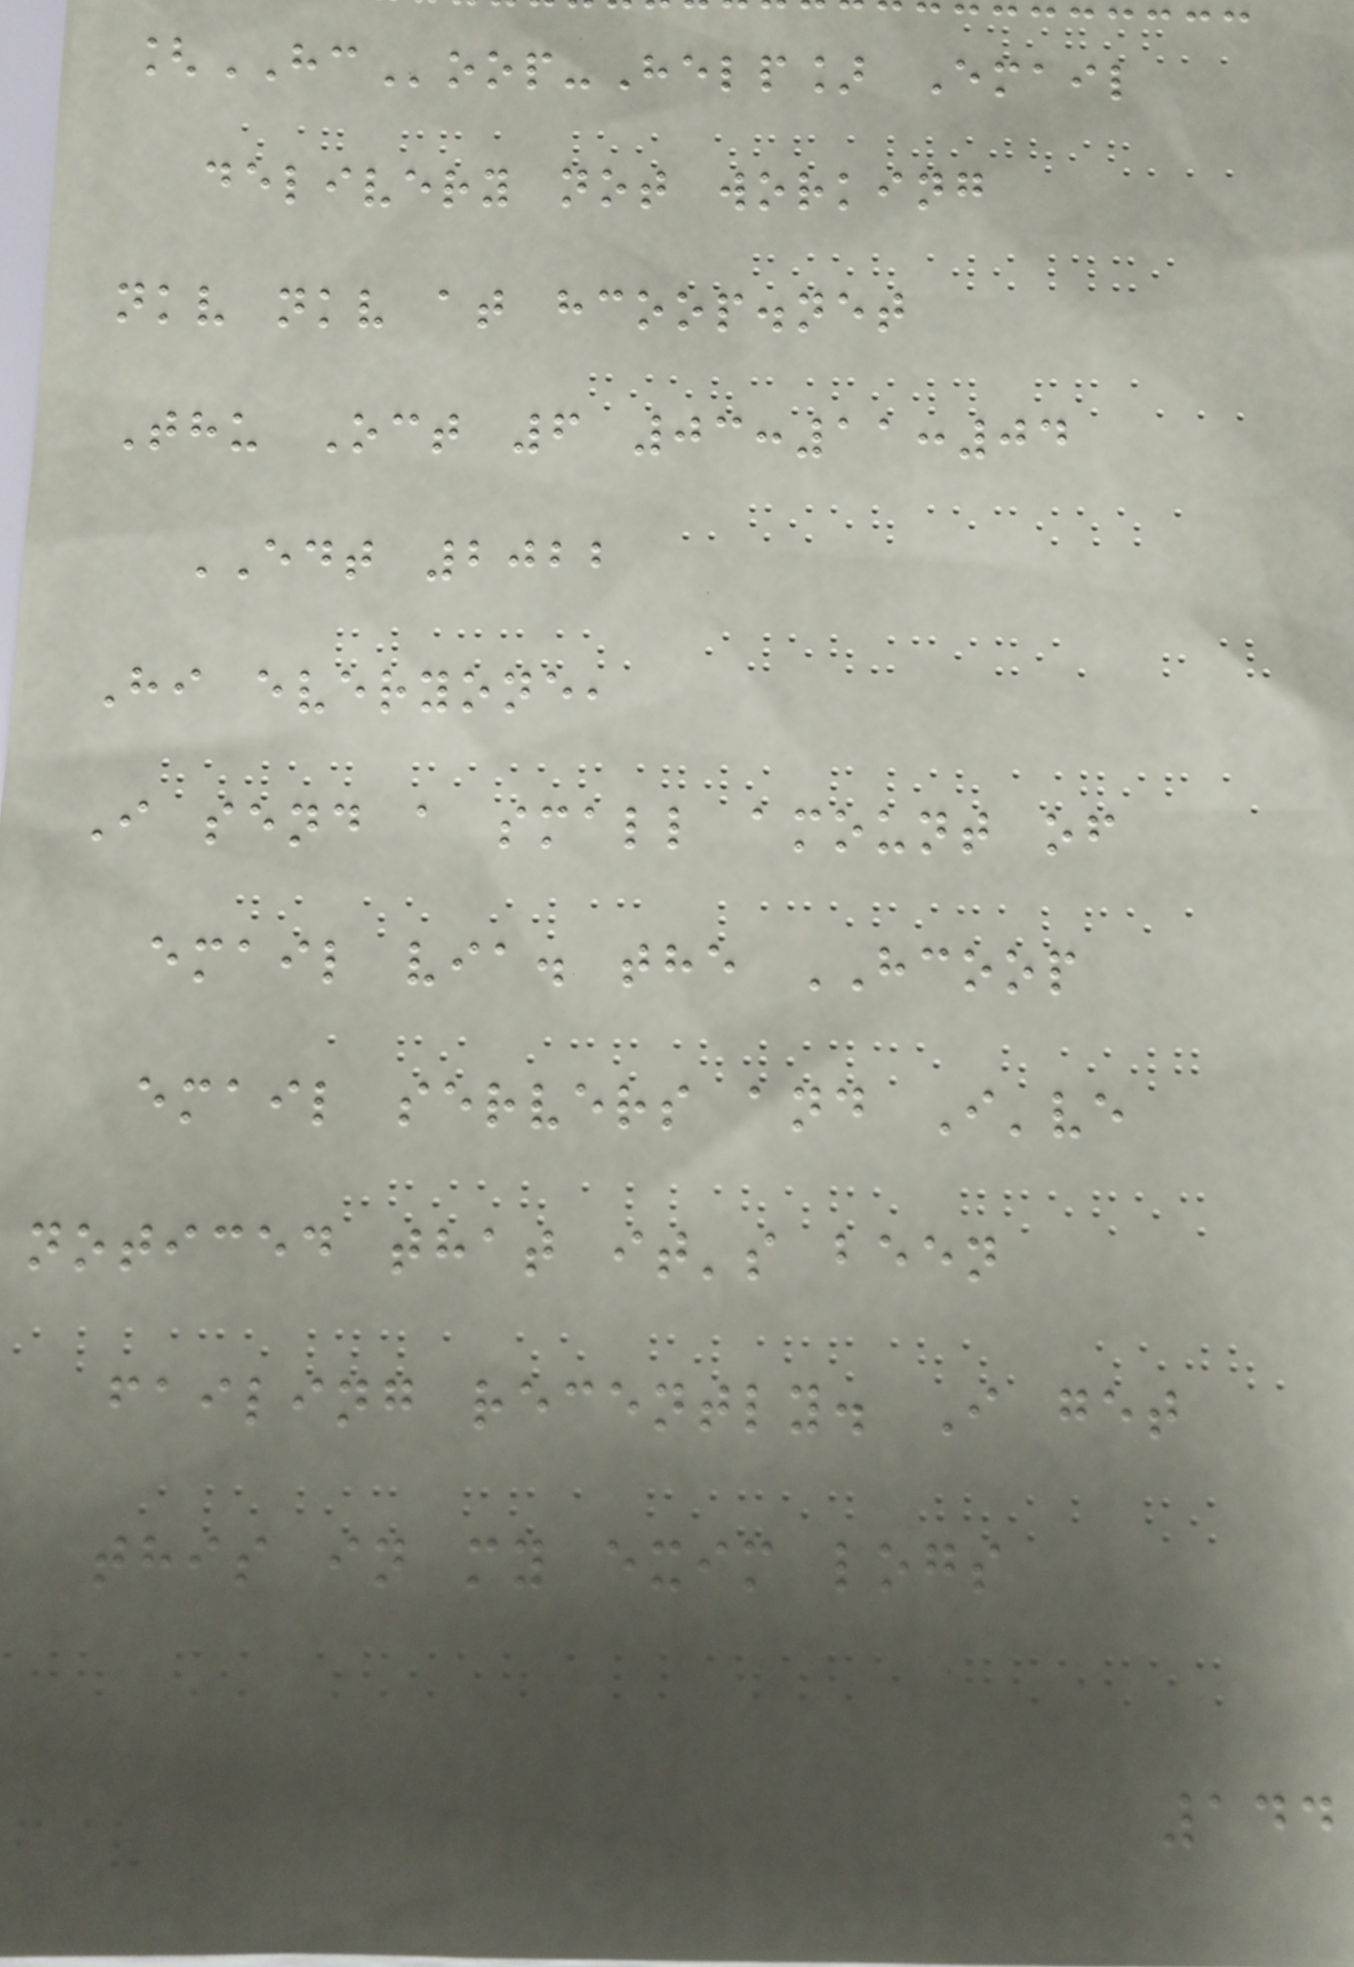[HCoop-Help] Email
delivery not working
nkv nkv at hcoop.net
Thu Oct 6 03:11:04
EDT 2022
Hi everyone,
I send a small amount of
email via. the HCOOP
email servers and I've
noticed that it's been
failing recently. I get
this in my exim logs
144
